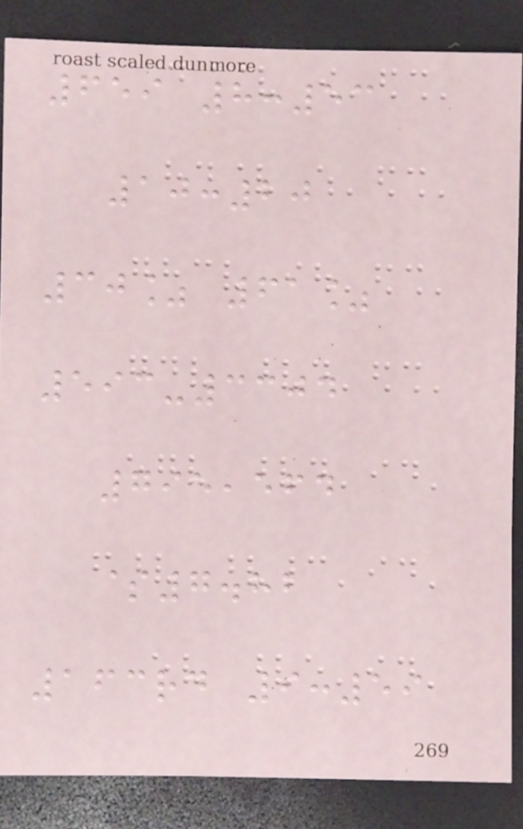659 8:53
10:20
30% 61%
593-3304
795,564
$7.82
163rd 9:59
